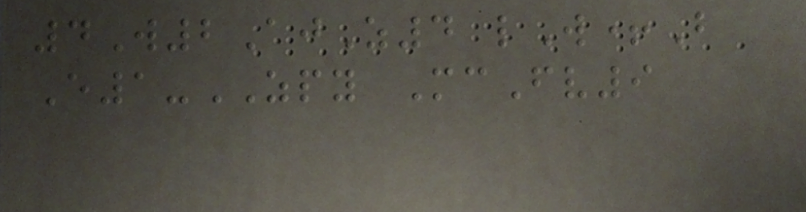4W2AjZ4 lW+B
E1-ZPY McFv9
